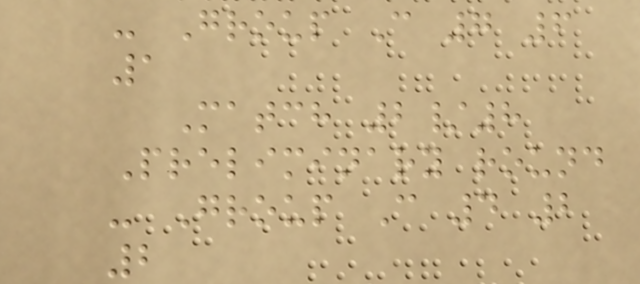- Group C 7 6
1
Match 2/8
Preliminary round
- Group C 4 2
2
